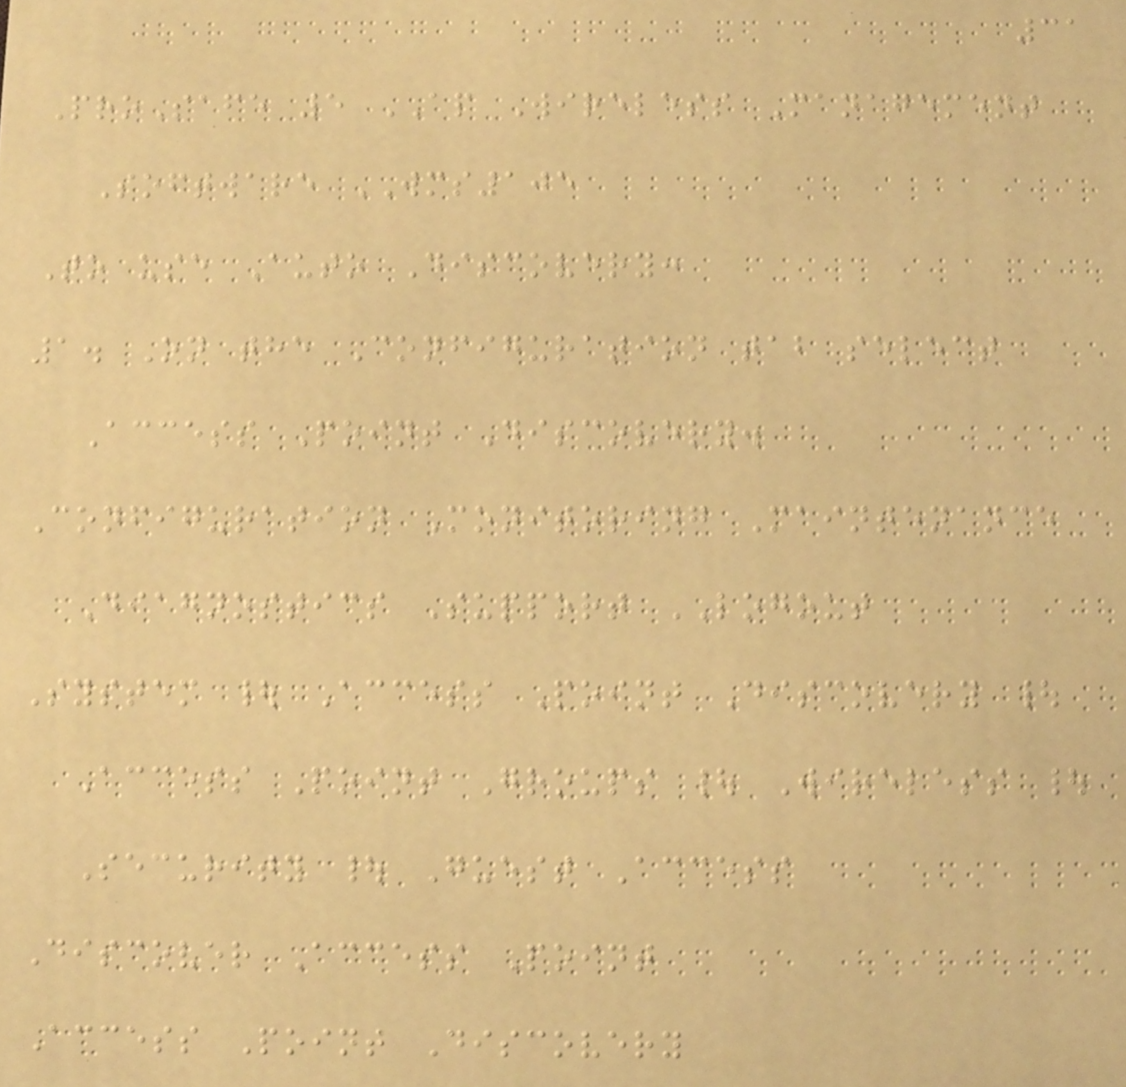31
ProSafe 5 AP Wireless Management
Software WMS105
To use Auto Discovery:
1. On the Configuration tab select
Access Point Discovery.
Configuration Monitoring Maintenance
Diagnostics Support LOGOUT
System | Access Point Discovery |
Access Point Groups | Wireless |
Security | Guest Access
Discover Access Point
Access Point Discovery
